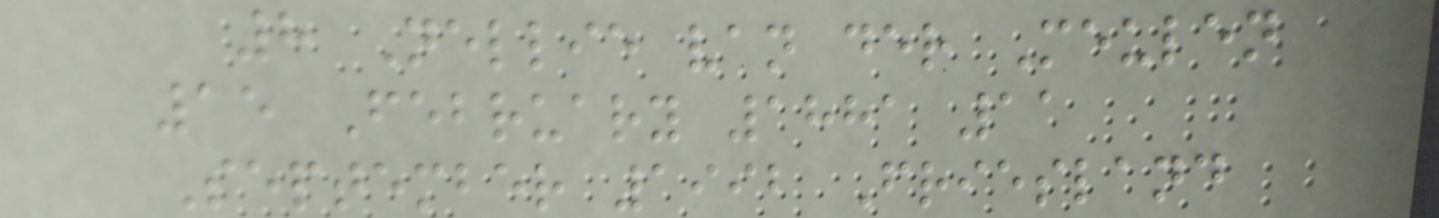8 Nellie van der Meulen
15 February 1881 11
September 1992 Friesland
